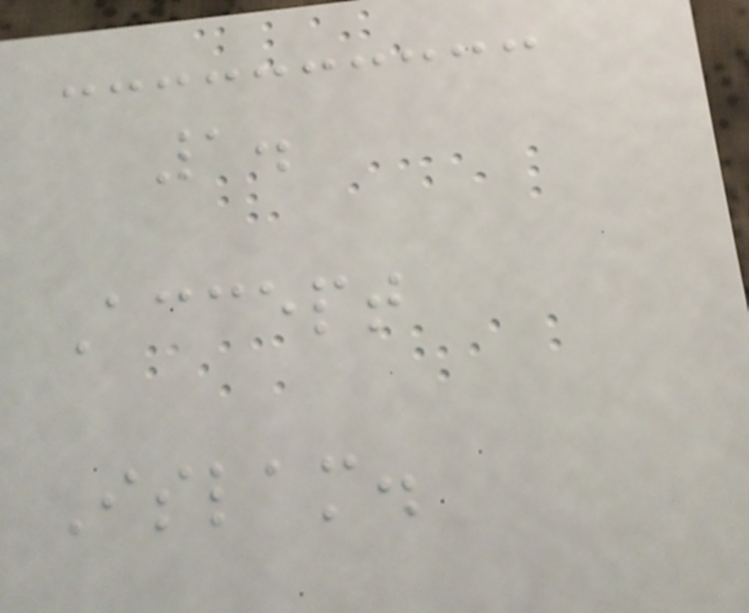1.
Accept
Islam.
